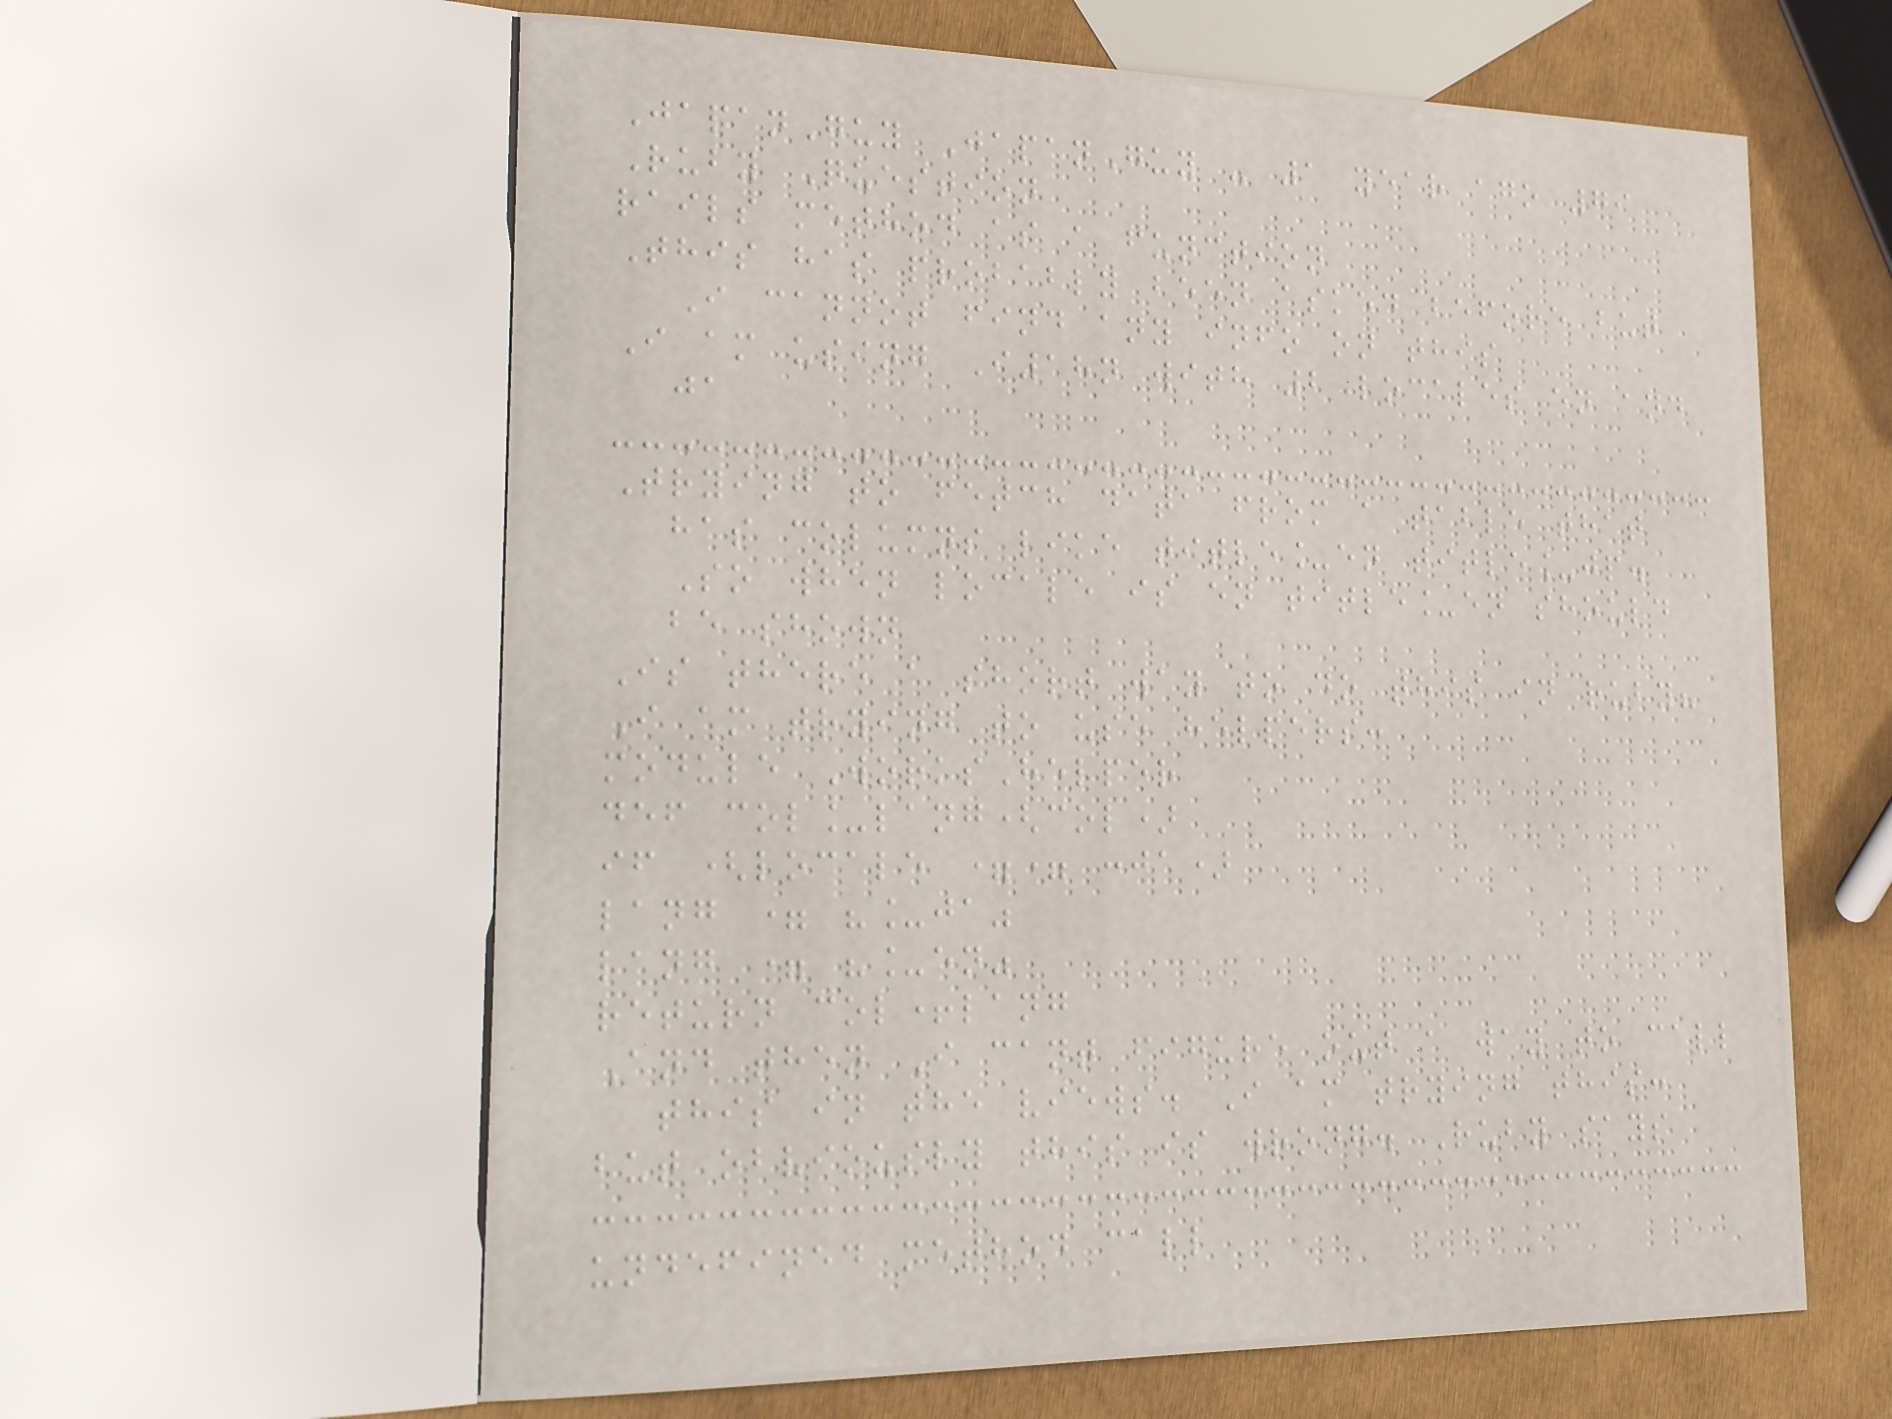JapanGuy JapanGuy - 1 year ago 79
Ruby Question
rails method as a function
This has probably been asked before but
I cannot find any info on this
I am using I18n with 2 locales en and
ja
Trying to fetch data from a table that
has columns like title_en title_jp.
So when locale is en title_en should
be shown
Is there a short way to do this in ruby?
I am trying to use helpers:
module WorksHelper
def col_lang(col)
if (locale == :ja)
lang = "_ja"
lang = "_en"
return col+lang
And then I cant figure out a way to call
this in the views. I am trying this:
but obviously this is wrong. Ruby says
undefined method call
